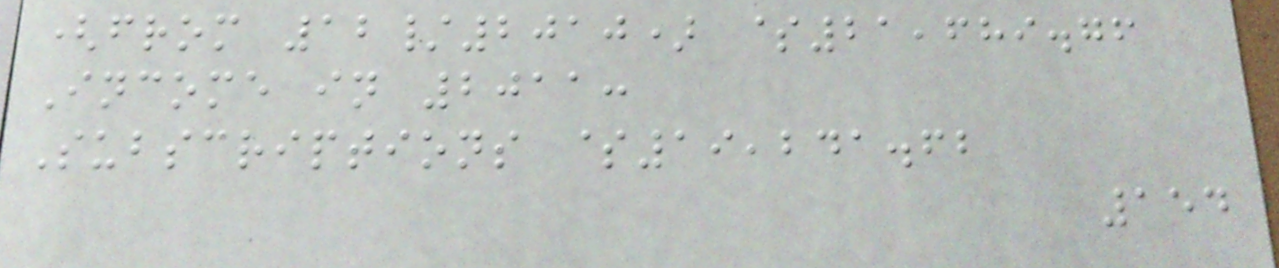(from 12/2010) $21,689.76
Income in 2011:
Subscriptions $19,241.62
154
